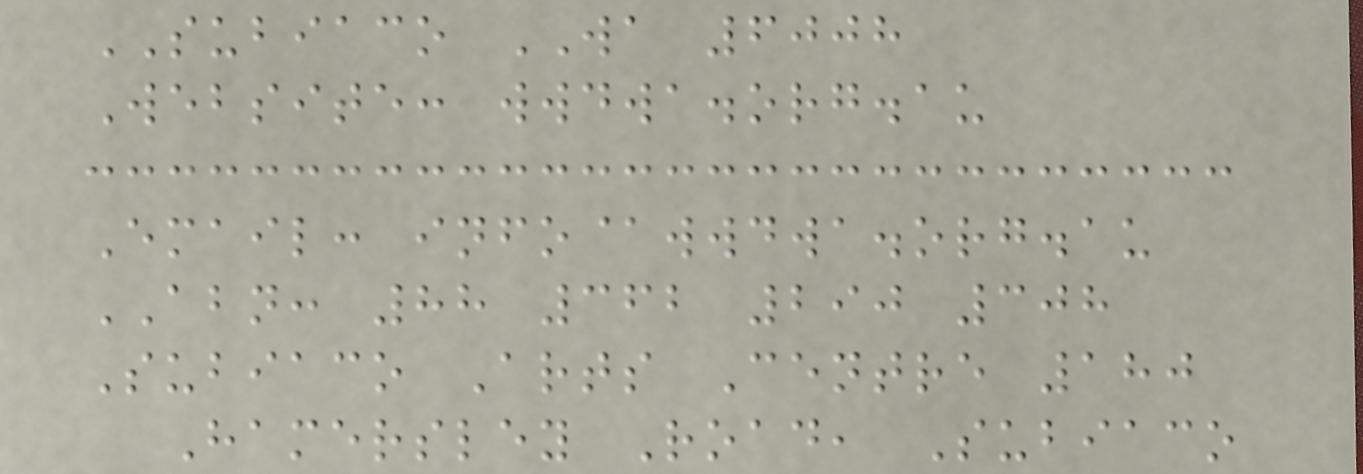SUBIACO WA 6008
Website: wwdwa.org.au
Email: info@wwdwa.org.au
ABN: 88 362 290 308
Subiaco Arts Centre 180
Hamersley Road, Subiaco
